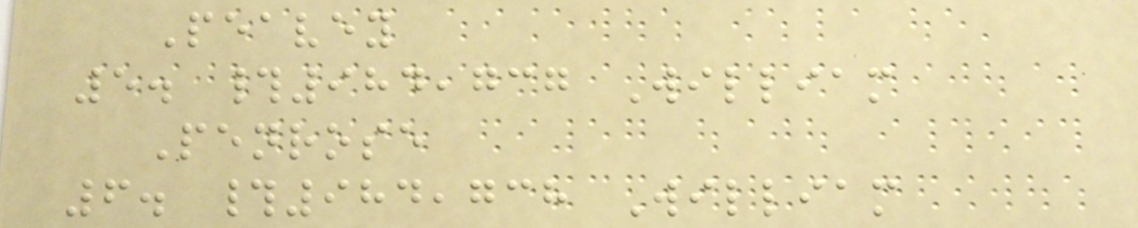Peavey
5. #984,737 William
Penrose
6. #984,738 William
